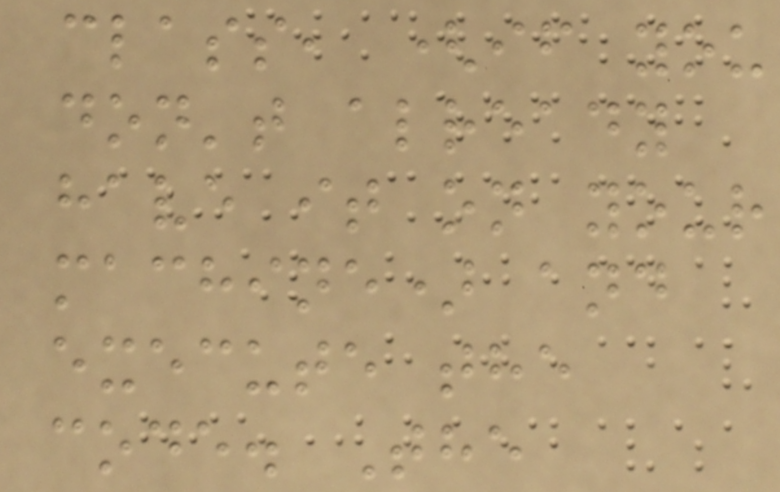class, (if you
don't already
have it on your
machine) and
execute the
code. The
